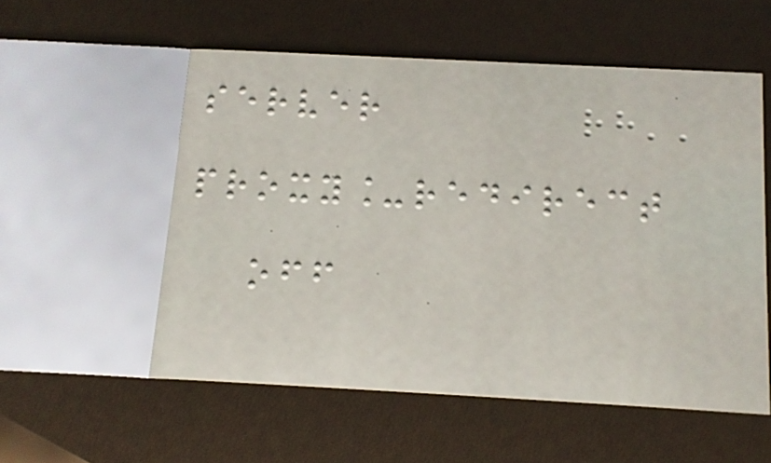server
proxy_redirect
off
